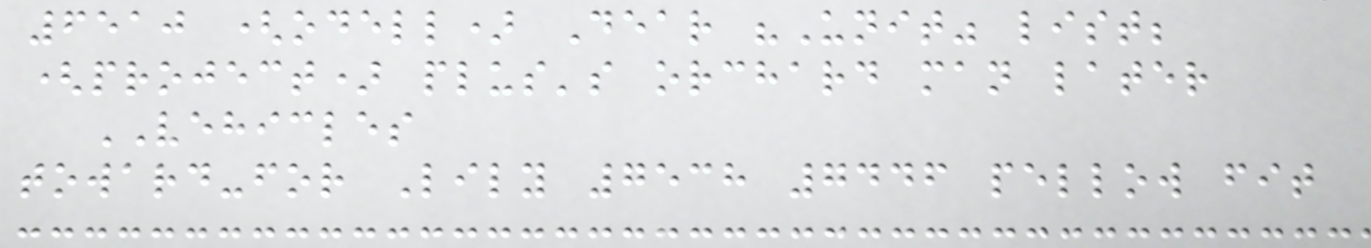6510 (odell) Dear "Unit" list;
(project) plus's orchard man later
VEHICLES
toward-for Lily 7538 7446 pellow fit
